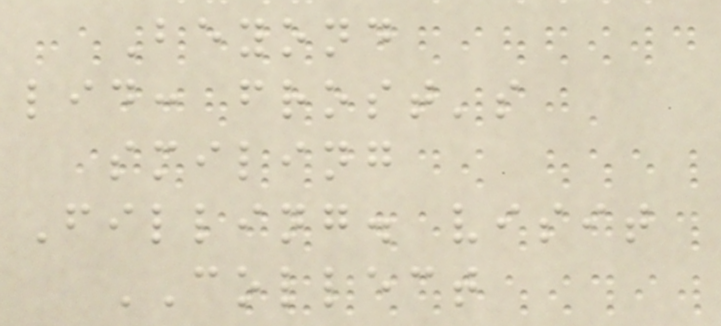Beyond
lid: frost's
smiling
Filling. visit
COLLECT
